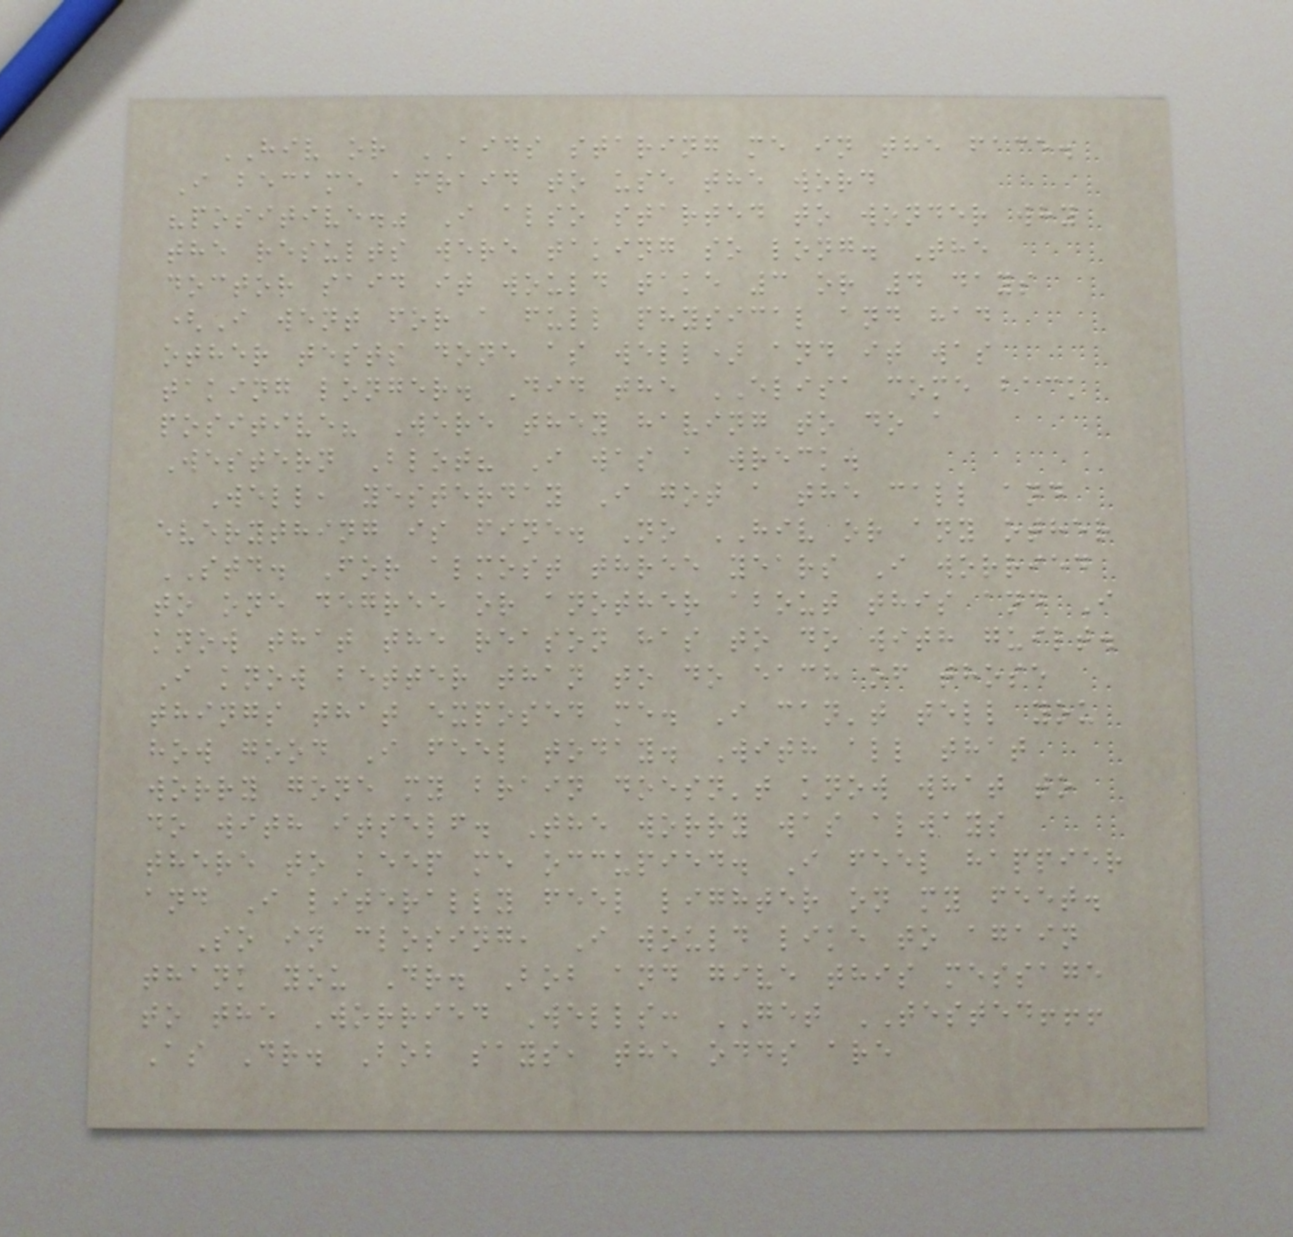HIV or AIDS staring me in the face.
I became afraid to use the word
"positive." I also started to wonder why
the results were taking so long. The
doctor said it would take 3 or 4 days
(I went for a full physical and had
other tests done as well) and it was
taking longer. Did the ELISA come back
positive? Were they having to do a
Western Blot? I was a wreck.
Well, yesterday I got a the call and
everything is fine. No HIV or any other
STD. For almost three years I worried
to one degree or another about this and I
know that the reason has to do with guilt.
I know better than to do each of those
things that exposed me. I can't tell you
how good I feel today. With all that
worry gone my brain doesn't know what to
do with itself. The worry was always
there to keep me occupied. I feel happier
and I literally feel lighter on my feet.
So in closing, I would like to again
thank you Dr. Bob and give this message
to the Worried Wells: GET TESTED!!!
As Dr. Bob says, the odds are
